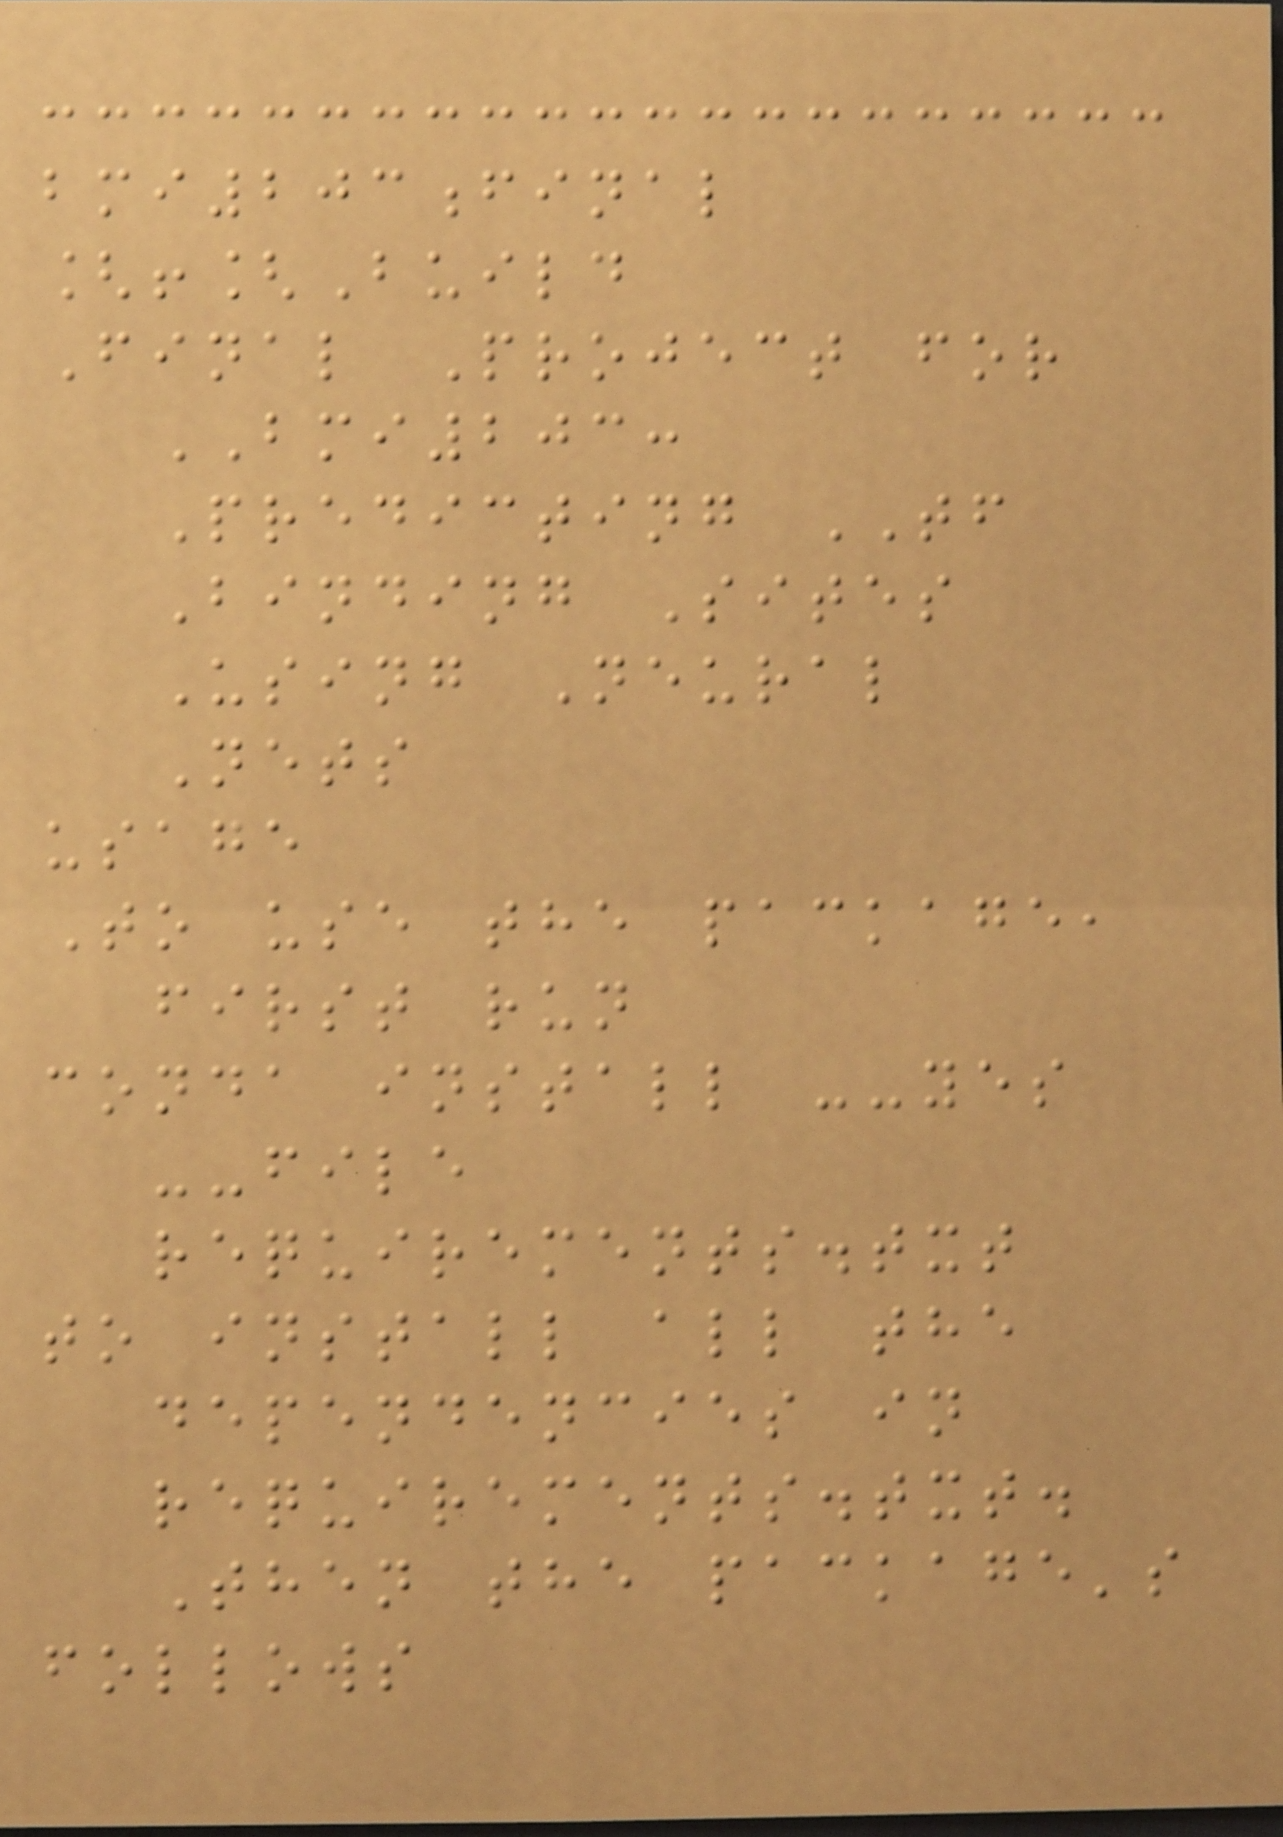bmi203final
[![Build
Final Project for
BMI203:
Predicting TF
Binding Sites
Using Neural
Nets
usage
To use the package,
first run
conda install --yes
--file
requirements.txt
to install all the
dependencies in
requirements.txt.
Then the package's
follows
